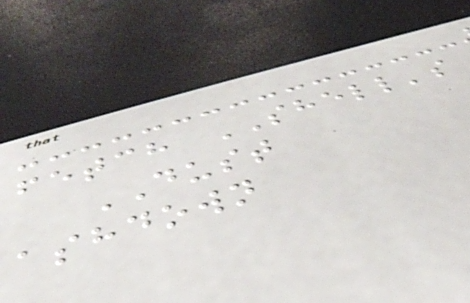fetch SHELL's
DUST
ashdown
